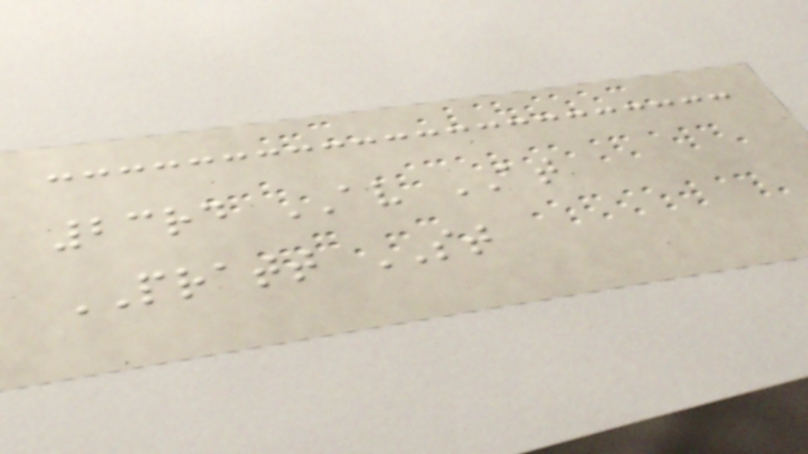23rd AV AT
PRATT ST
